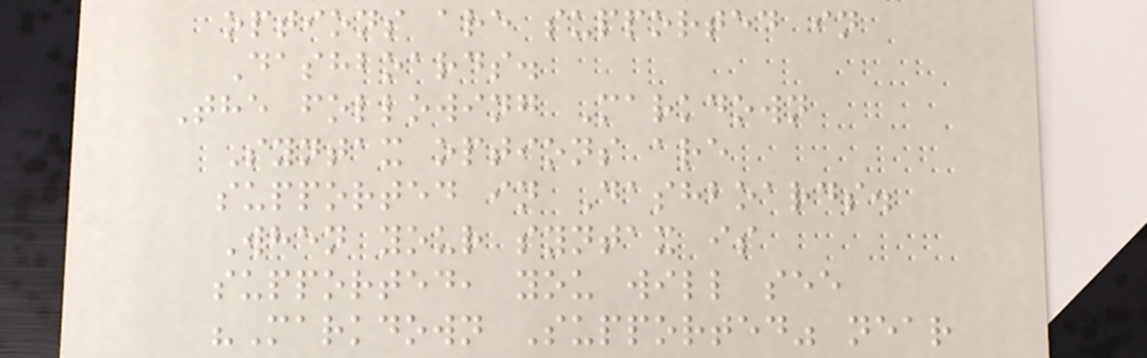options are supported in
Dashboards.
The following Markdown
Syntax options are
supported in Dashboards.
When your syntax is
supported, you will see
"Markdown Supported" near
